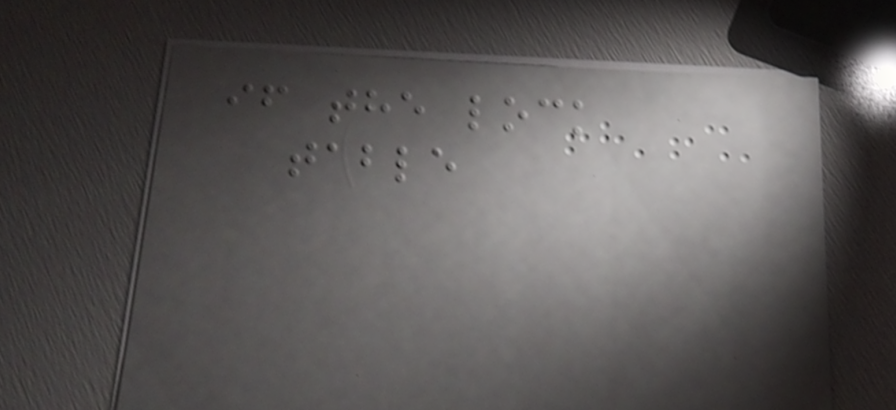if the lock
table
